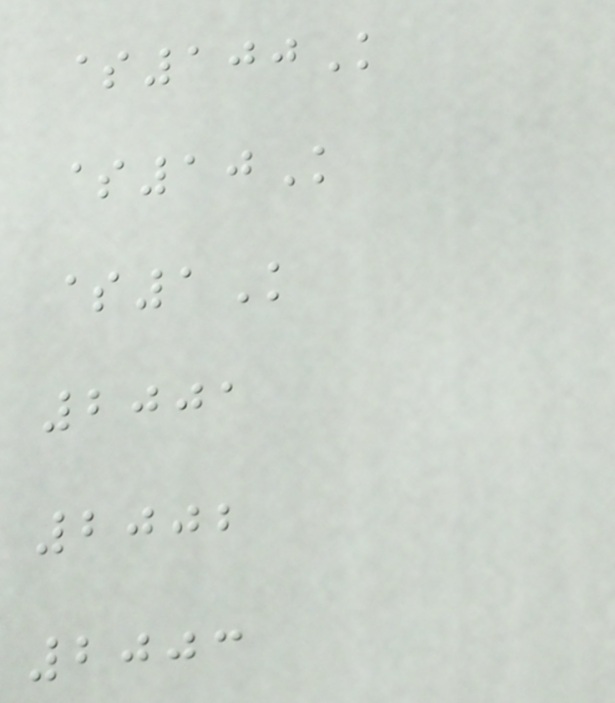$100K
$10K
$1K
2001
2002
2003
